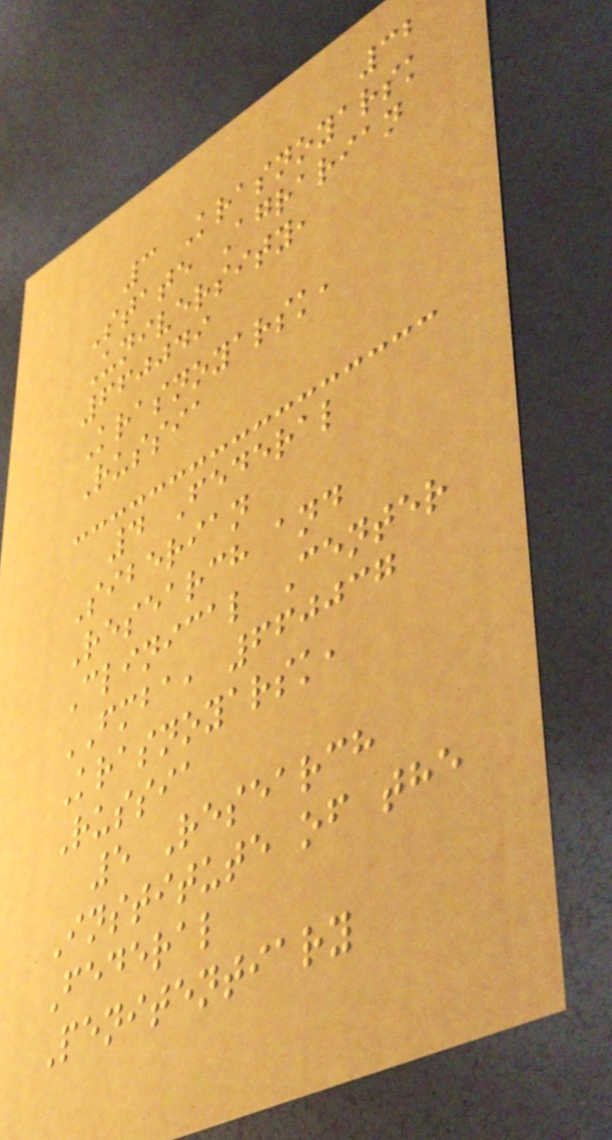32
3 Krasnoyarsk
State Agrarian
University,
660049
Krasnoyarsk,
Russia
4 Federal
Siberian
Research and
Clinical Center
FMBA, 660037
Krasnoyarsk,
Russia
5 Research
Institute of the
Federal
Penitentiary
